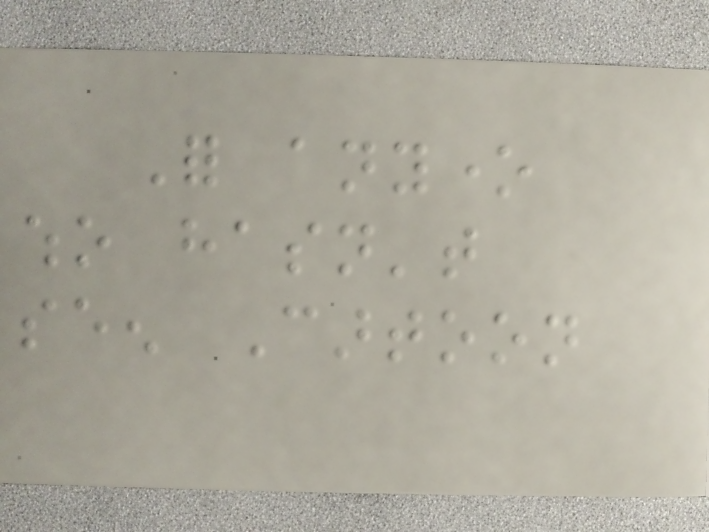For anyone
who hasn't
seen Cartoon
